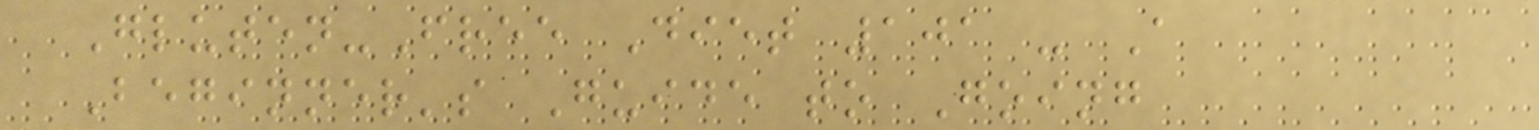Gluten-Free Diet 101 - A
Beginner's Guide to Going
